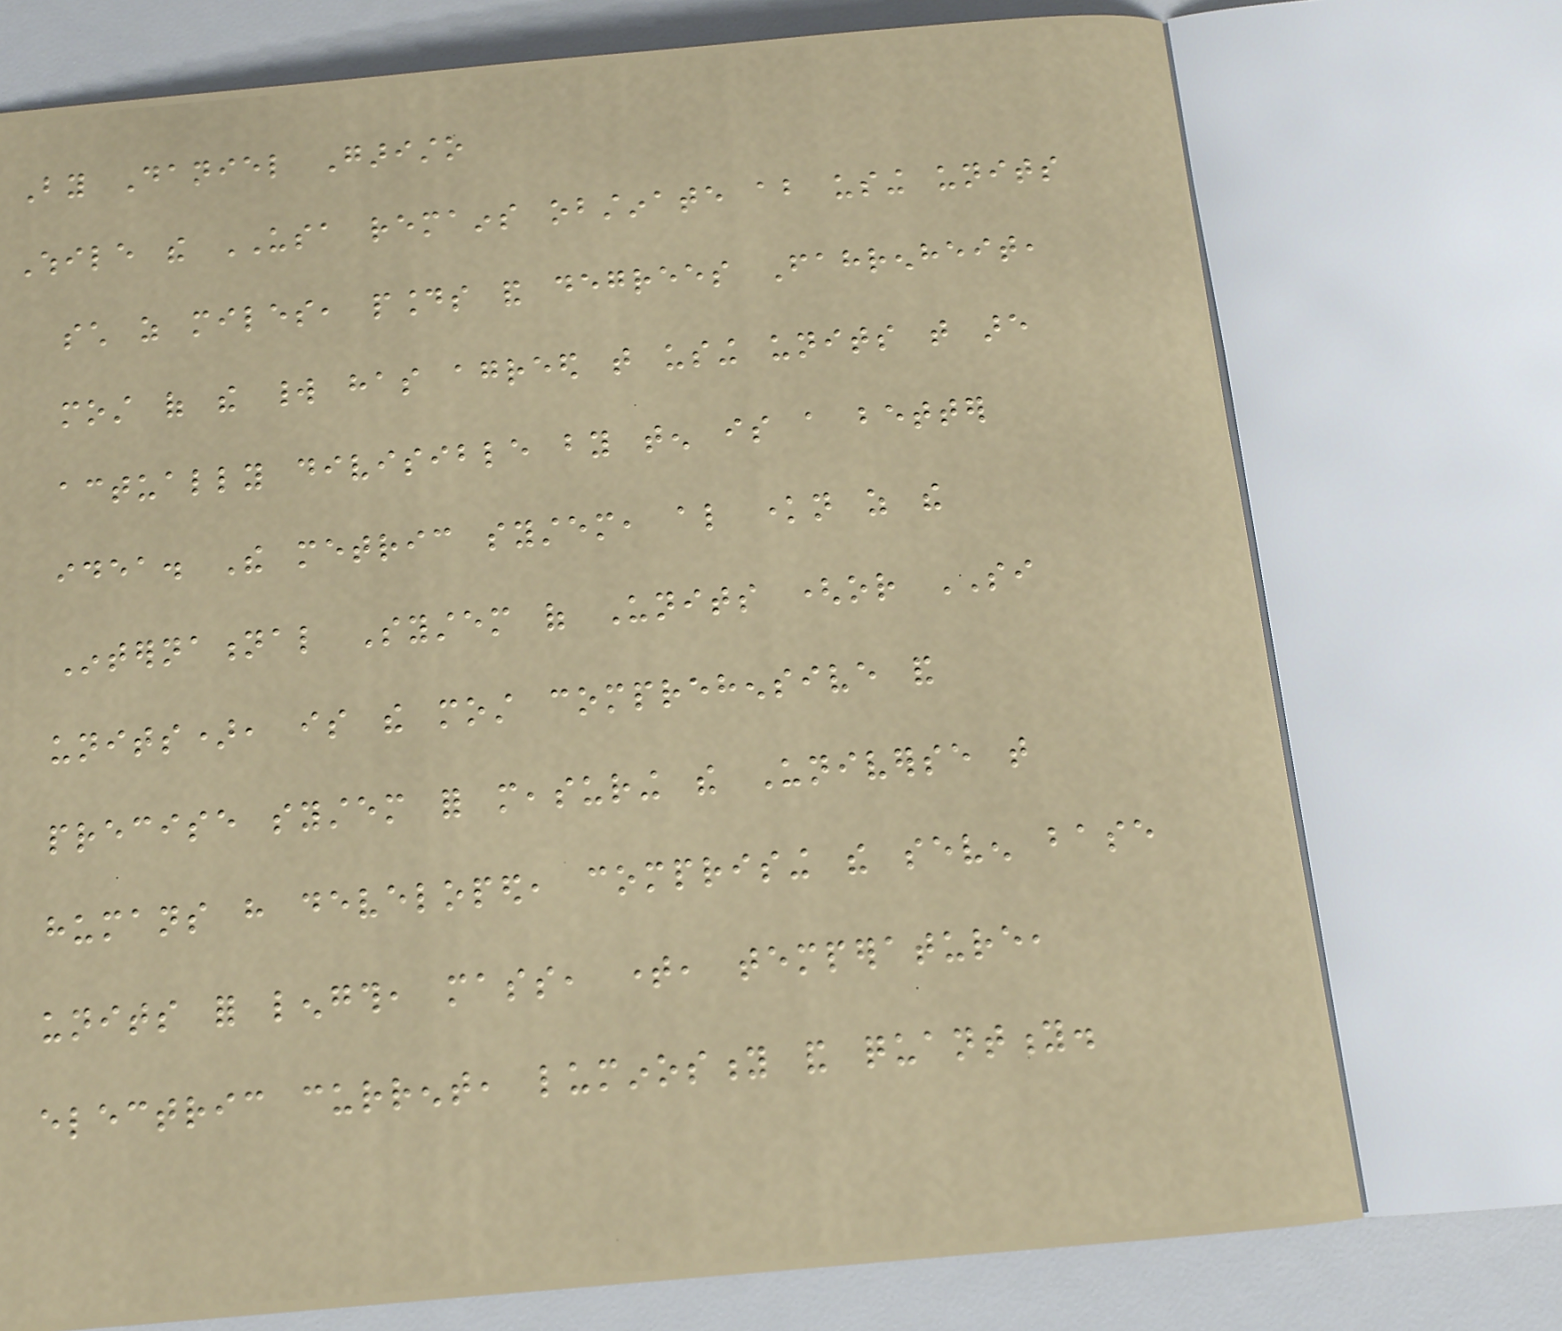By Daniel Garisto
While the USA remains obstinate about using units
such as miles, pounds and degrees Fahrenheit,
most of the world has agreed that using units that are
actually divisible by ten is a better
idea. The metric system, also known as the
International System of Units (or SI
units), is the most comprehensive and
precise system for measuring the Universe that
humans have developed, comprising the seven base
units for length, mass, time, temperature,
electric current, luminosity and quantity.
